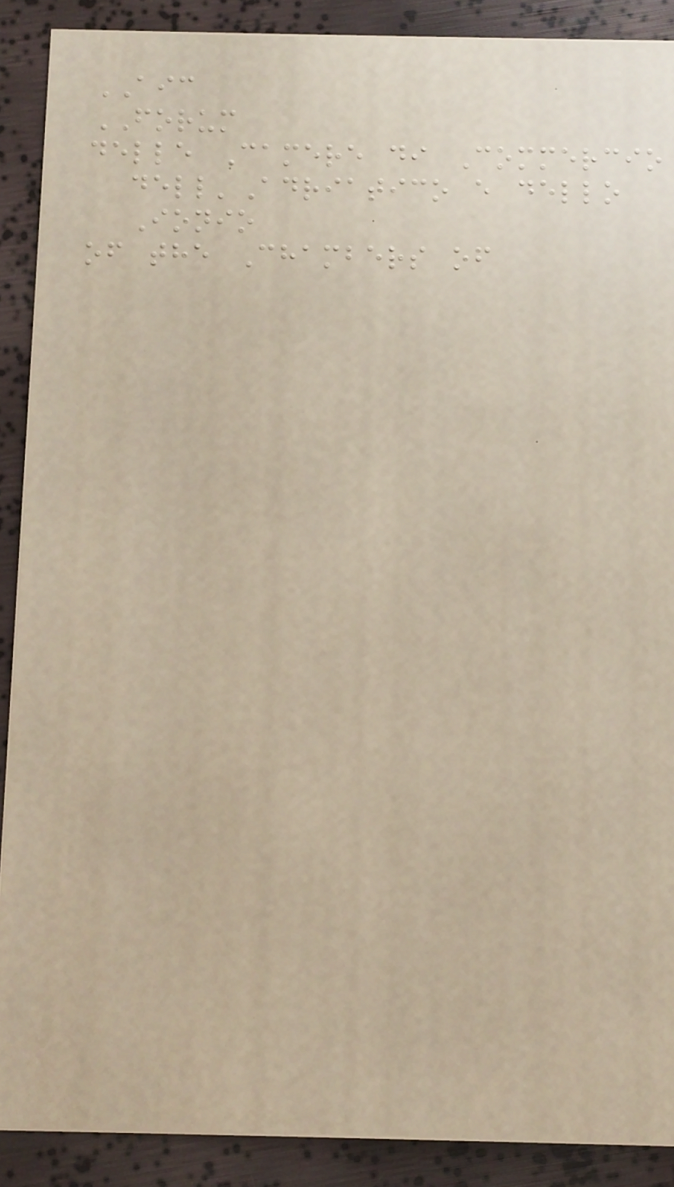AIC
FORUM
delle Camere di Commercio
dell'Adriatico e dello
Ionio
of the Chambers of
